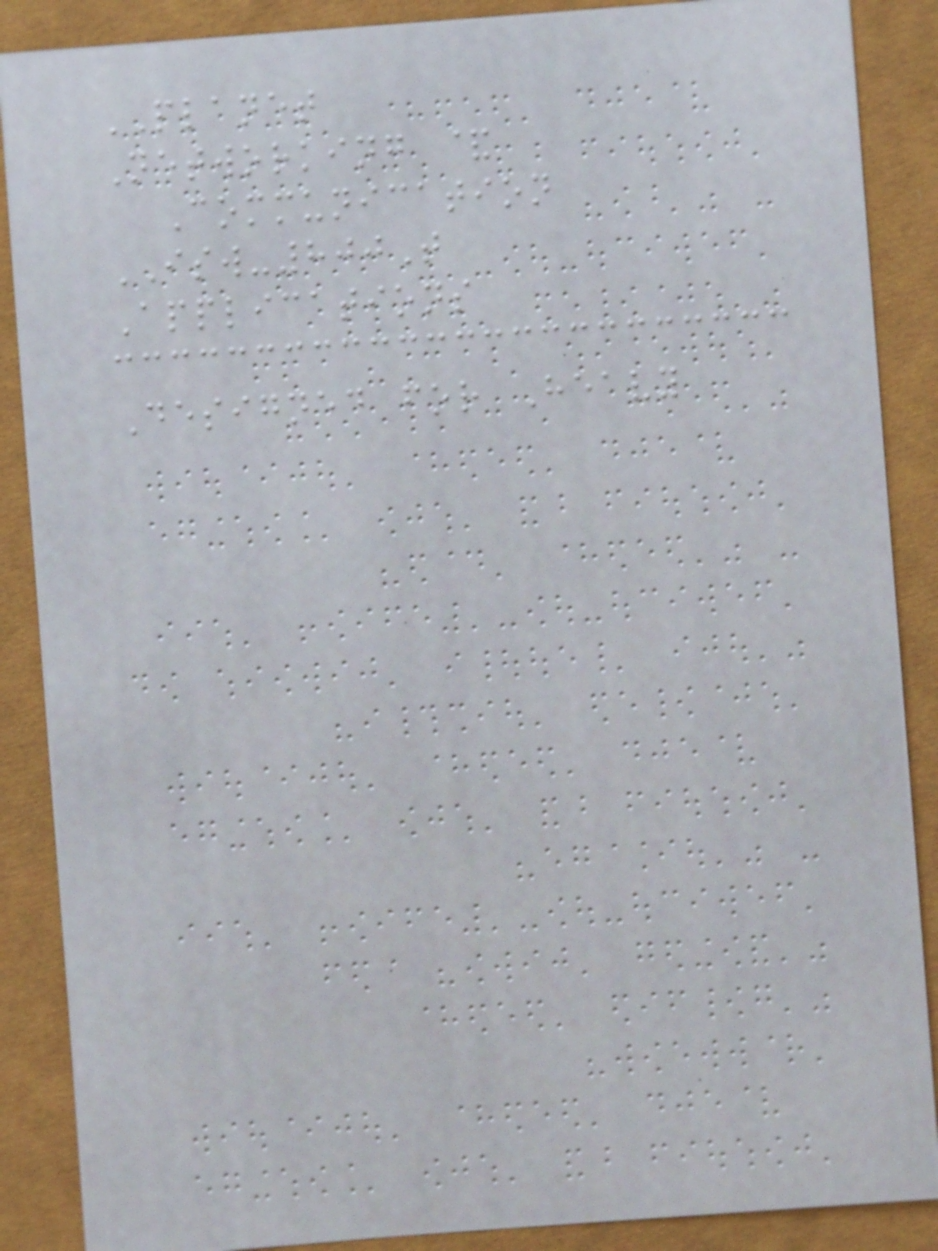PLANET
Networking &
Communication
ISW-800T
Applications
Designed for Heavy
